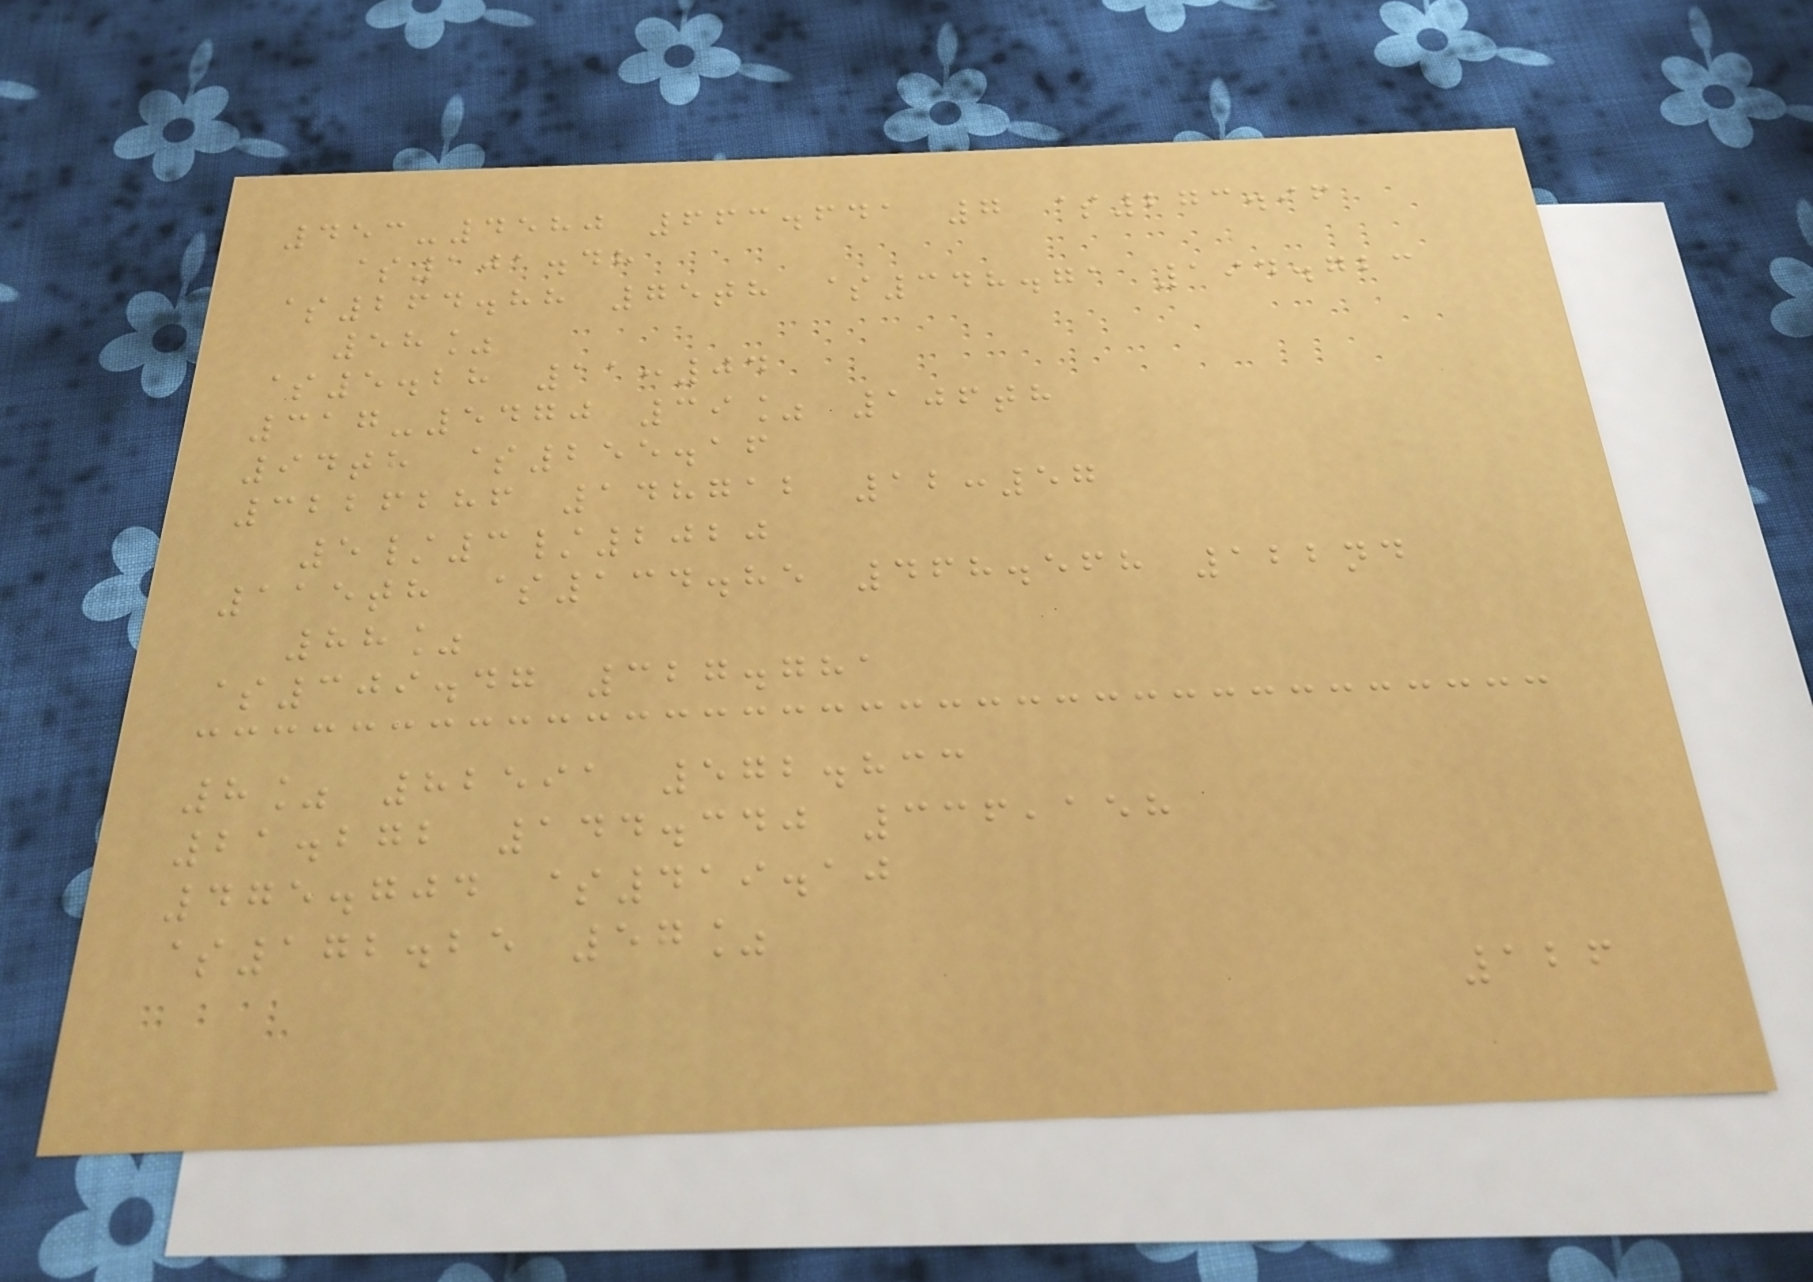453-4580 663.641 7 $273.96
$101.48
$264.88 75th $348.71 194.723
58%
$5.28 11:04
317-5470 39% 106th
94th $255.16
3226286 148712 12:57
5/3/2020
115th $134.85 468.568 122nd
88%
$309.47 327.781
8% 82591 572.833
21.272 144.340 336,158
475.704 $419.10
$172.25 57%
126
